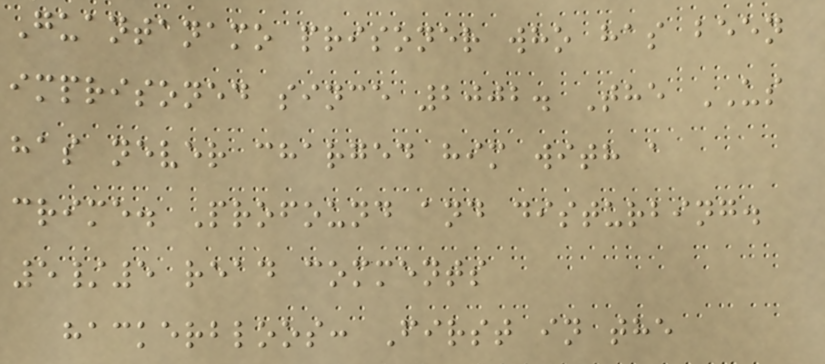Guantanamo prisoner who has been
imprisoned since 2002. The US
has never charged him with a
crime. Profound and disturbing.
5/5 read comments
hackerbloos: First in the
